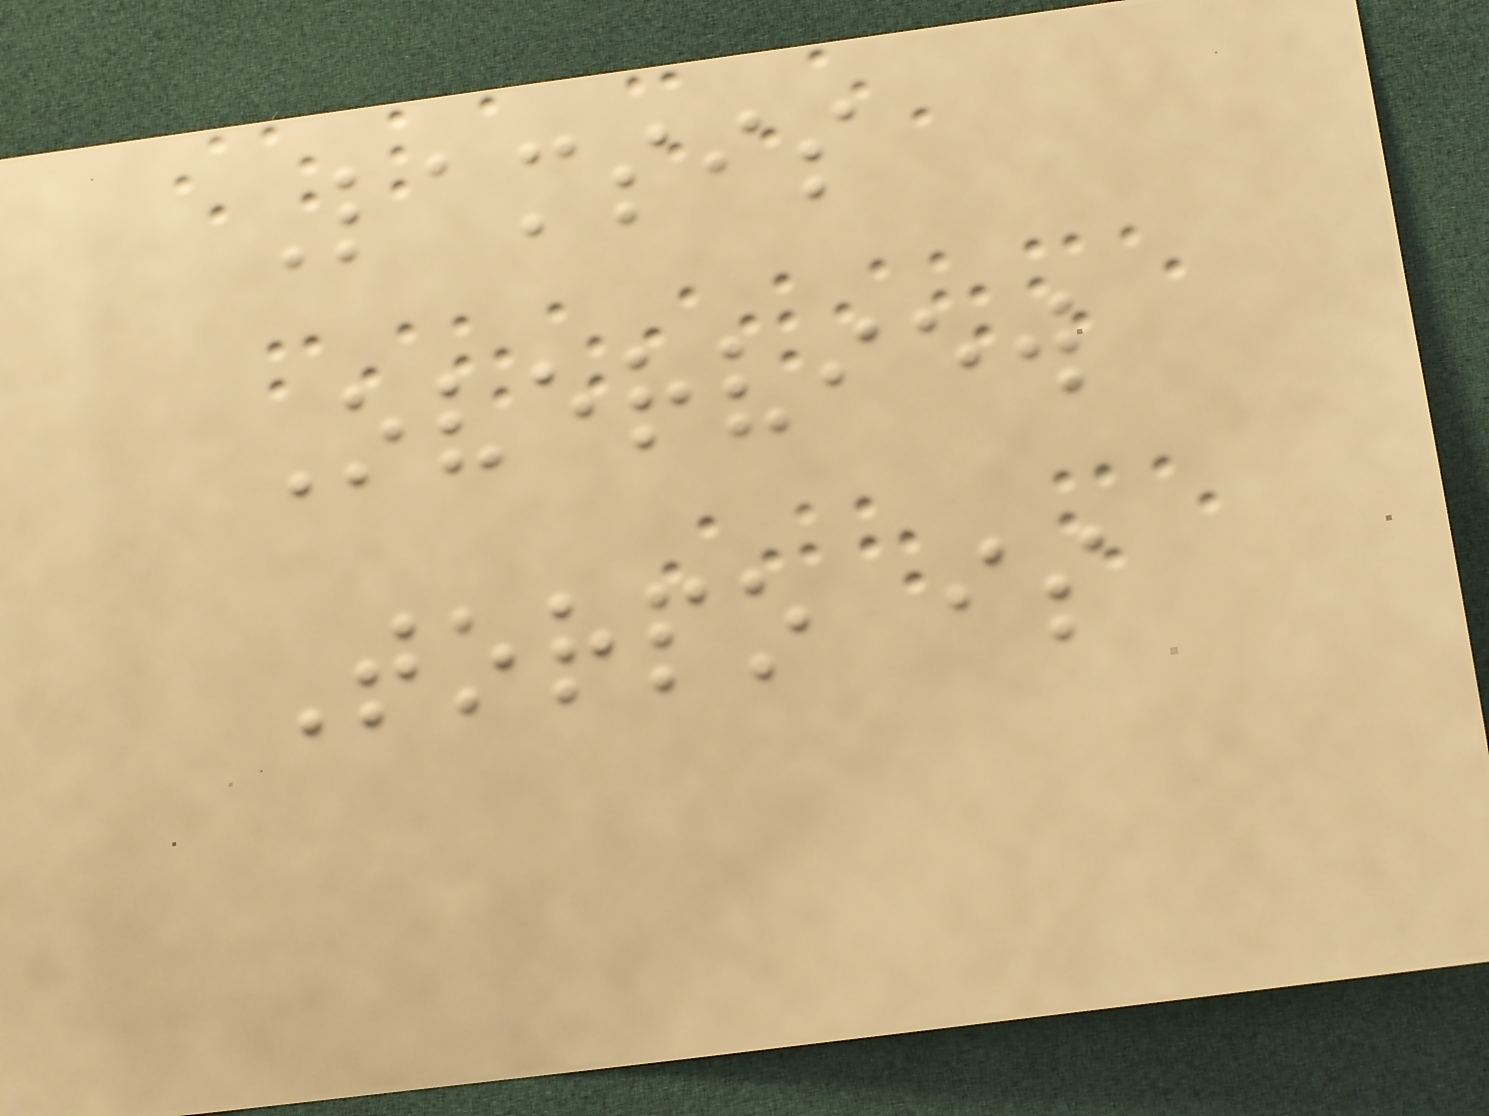Lamsis
Overview
Torpo is
